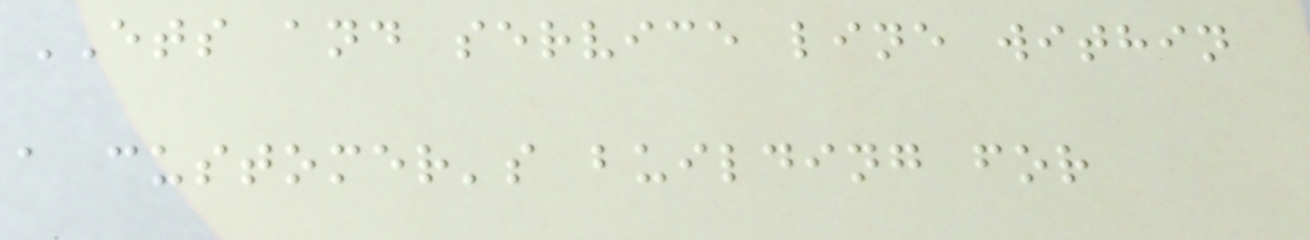ETS and service line within
a customer's building for
